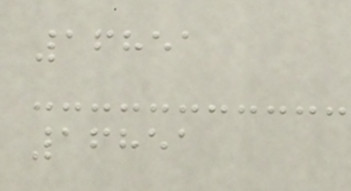16851
16851
